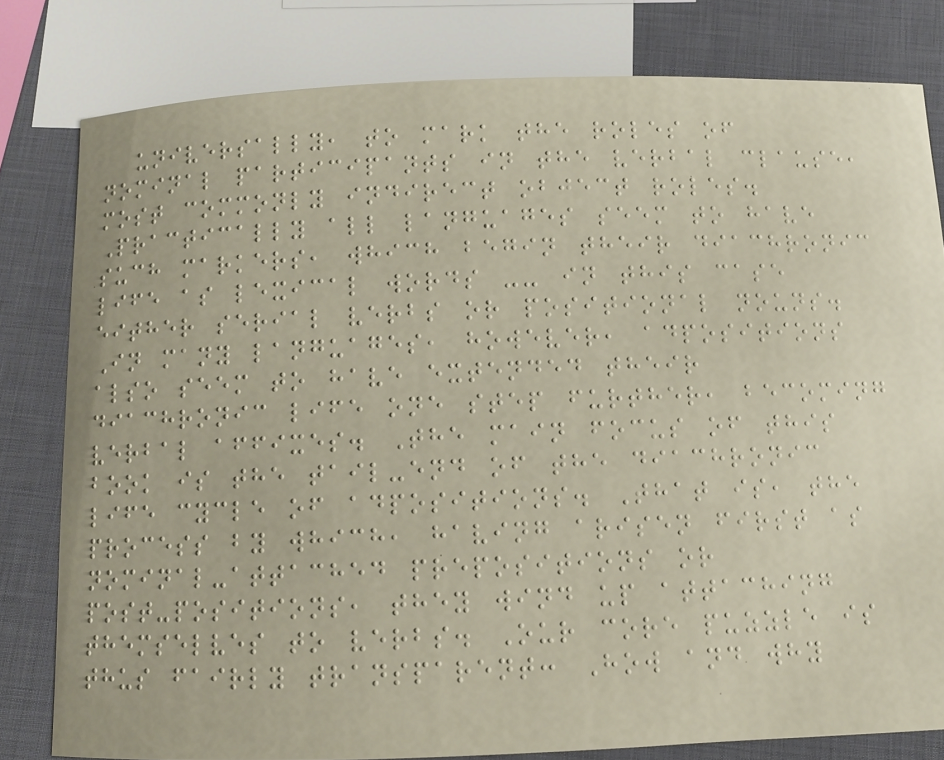universally, to mark the roles of
nominal participants in the verbal clause,
most commonly indirect object roles.
Practically all languages seem to have
such markers, which begin their diachronic
life as lexical words -- in this case
either serial verbs or positional nouns.
In many languages, however, adpositions
also seem to have extended their
diachronic life one step further, becoming
verbal affixes. The main focus of this
book is the tail-end of the diachronic
life cycle of adpositions. That is, the
process by which, having arisen first as
nominal-attached prepositions or
post-positions, they wind up attaching
themselves to verbs. Our core puzzle is
thus fairly transparent: How and why
